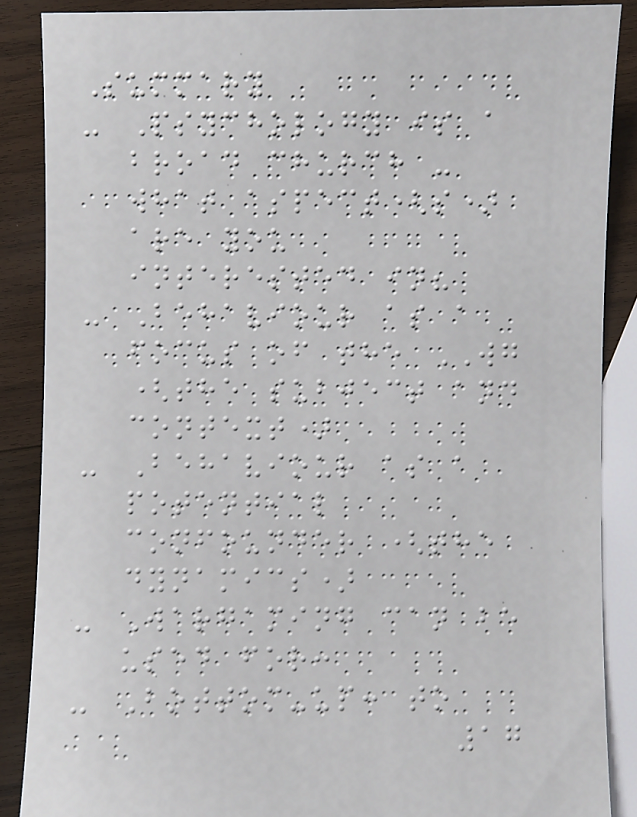Summary
- Psychology is a
broad church -
what aspect(s)
are you
interested in?
- Behaviour as a
focus of the WG
(the subject and
context)
- Behaviour as a
potential
confounder (the
dynamics)
- Wargaming can be
used for:
- Bottom-up: to
17
